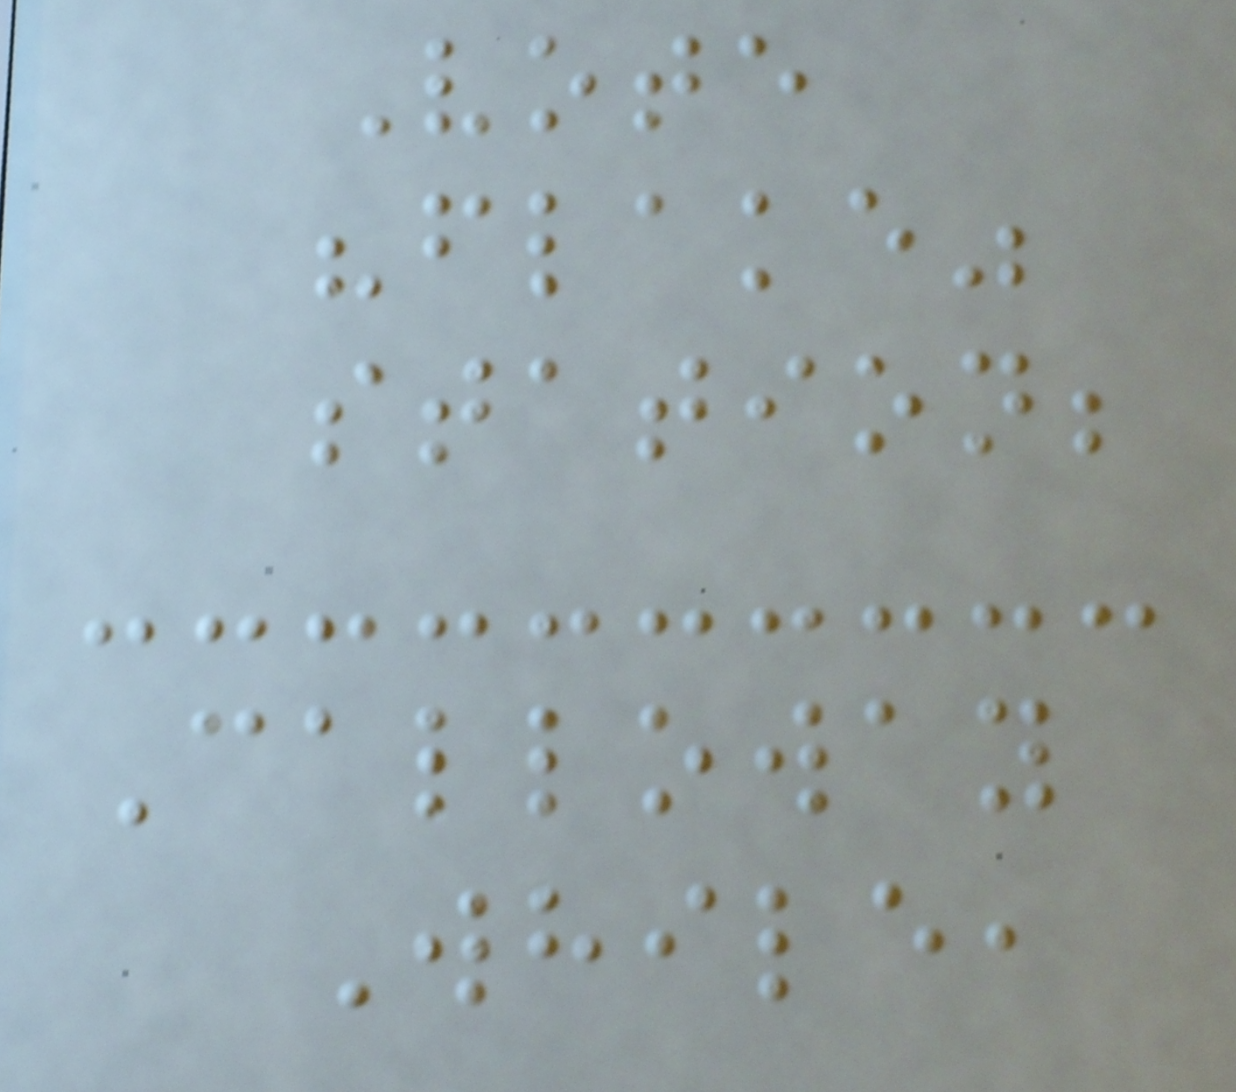Vote
"flake"
station;
Calloway
While,
